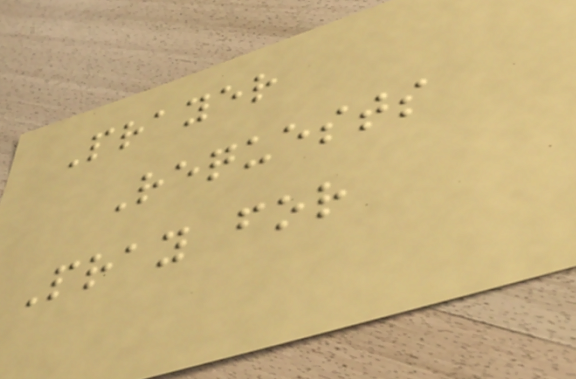Prayer
Requests
Pray for
